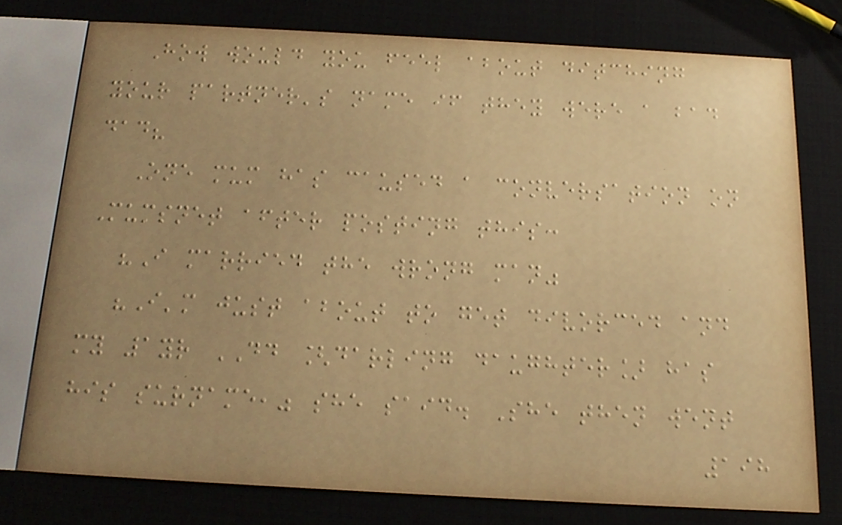How would you feel about ditching
your partner's name if they were a bad
dad?
One mum has caused a conversation on
Mumsnet after posting this:
"I married the wrong man"
"I'm just about to get divorced and
my 1yr DD [darling daughter] has
his surname," she said. She then went
198
